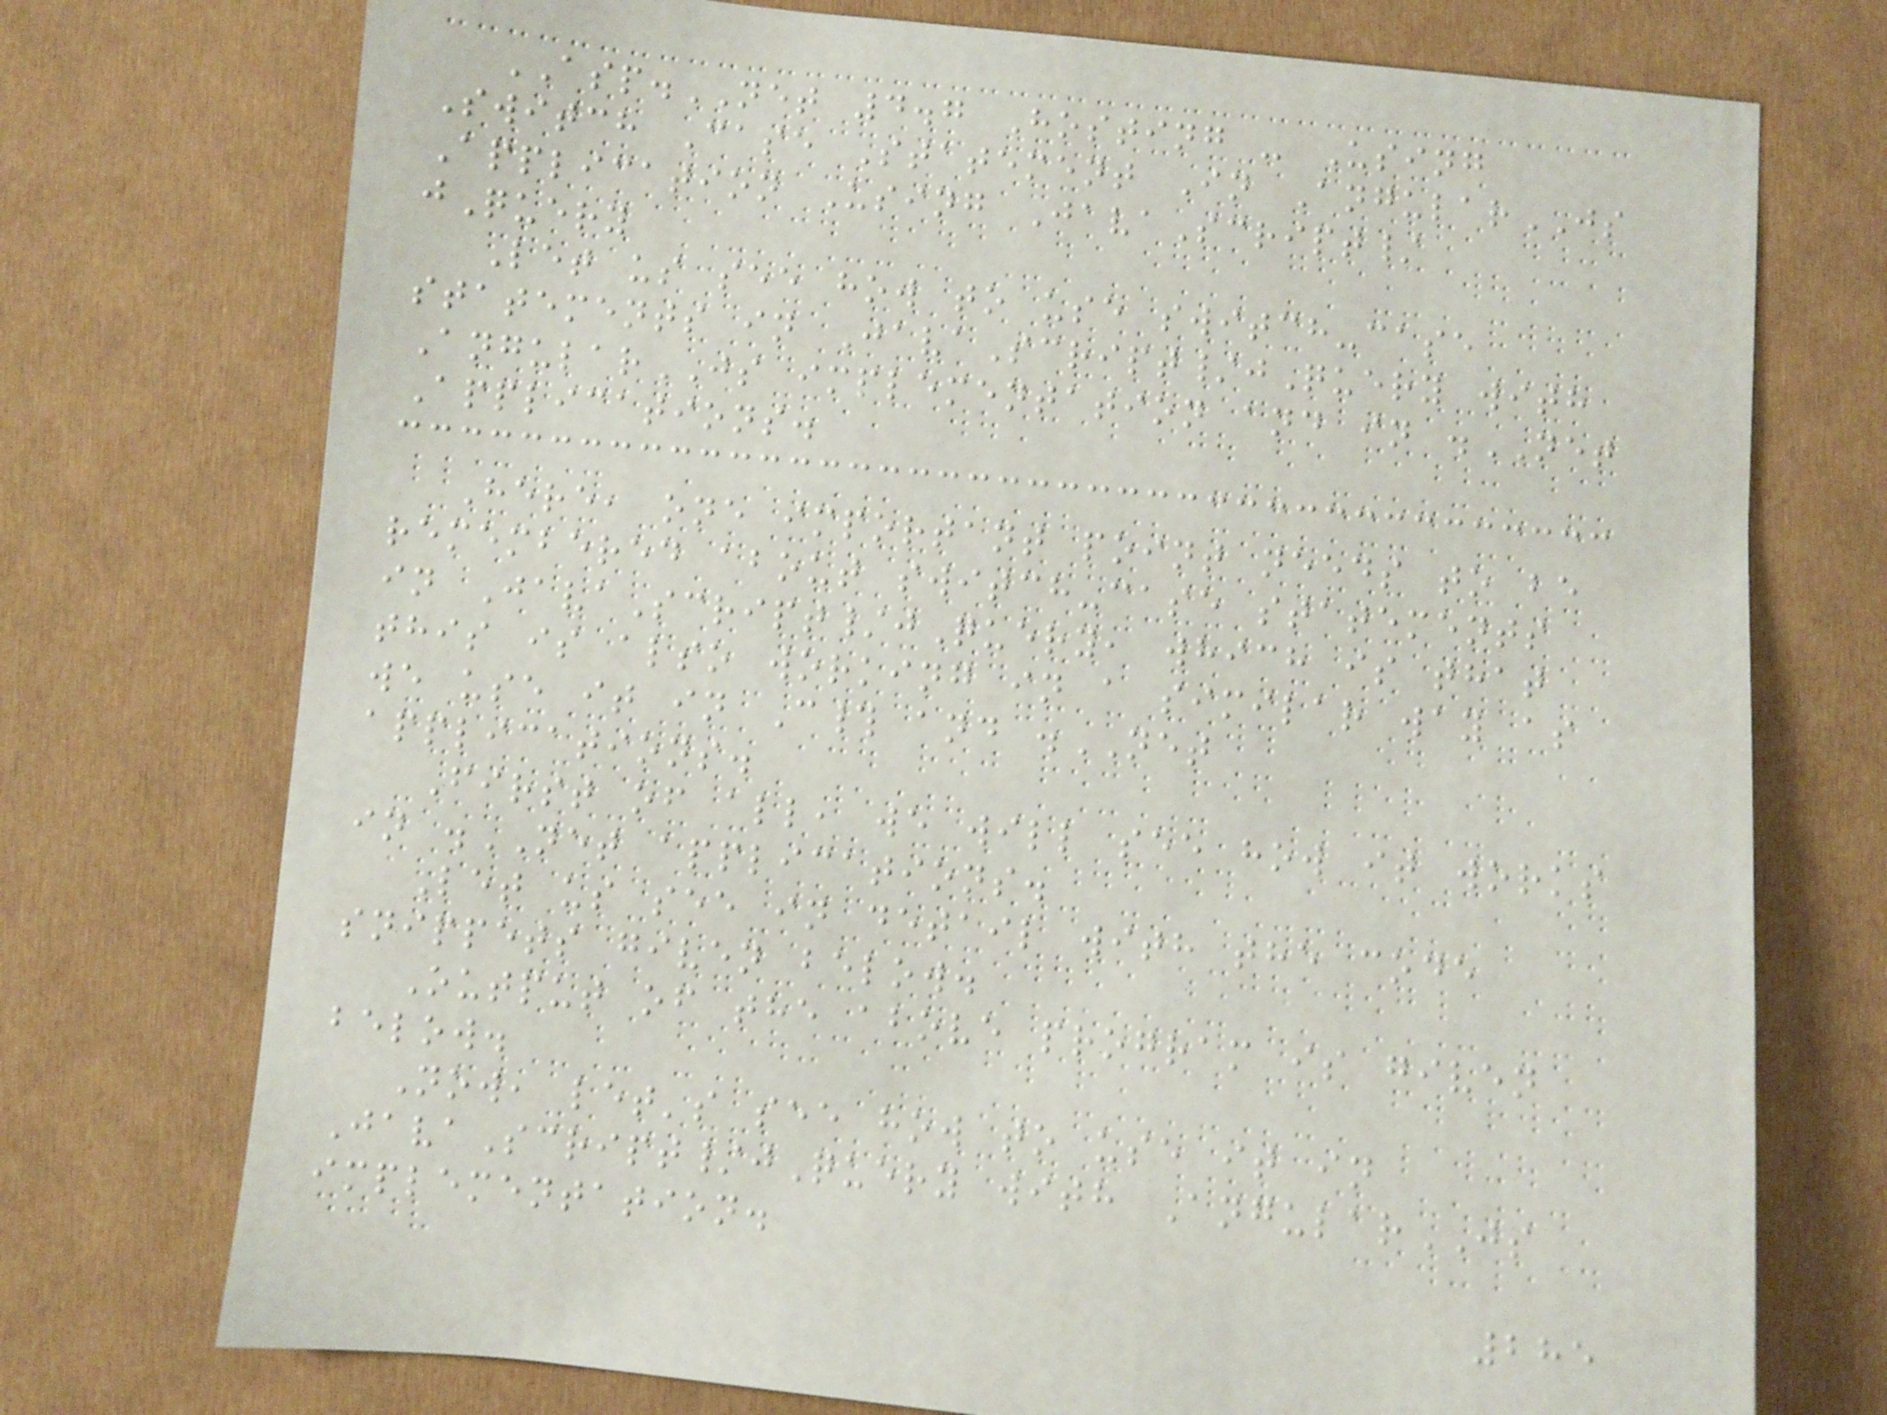ASP.NET 4.7 Hosting - Using
Switch Case Statement In AngularJS
Application Using JavaScript/
jQuery
Let us see how to use switch-case
statements in JavaScript/jQuery with
AngularJS implementation and in .NET
Applications.
Here, one important point needs to be
remembered about switch-case statements
in JavaScript/jQuery, which is that
this is also working in a similar way as
we use it in C# and .NET
applications.
First of all, we will see how it works
in .NET applications.
Let us see in detail with the code
snippets given below.
Output of the above program is given
below.
Now, let's see how to use it in
JavaScript/jQuery with AngularJS
implementation.
285
